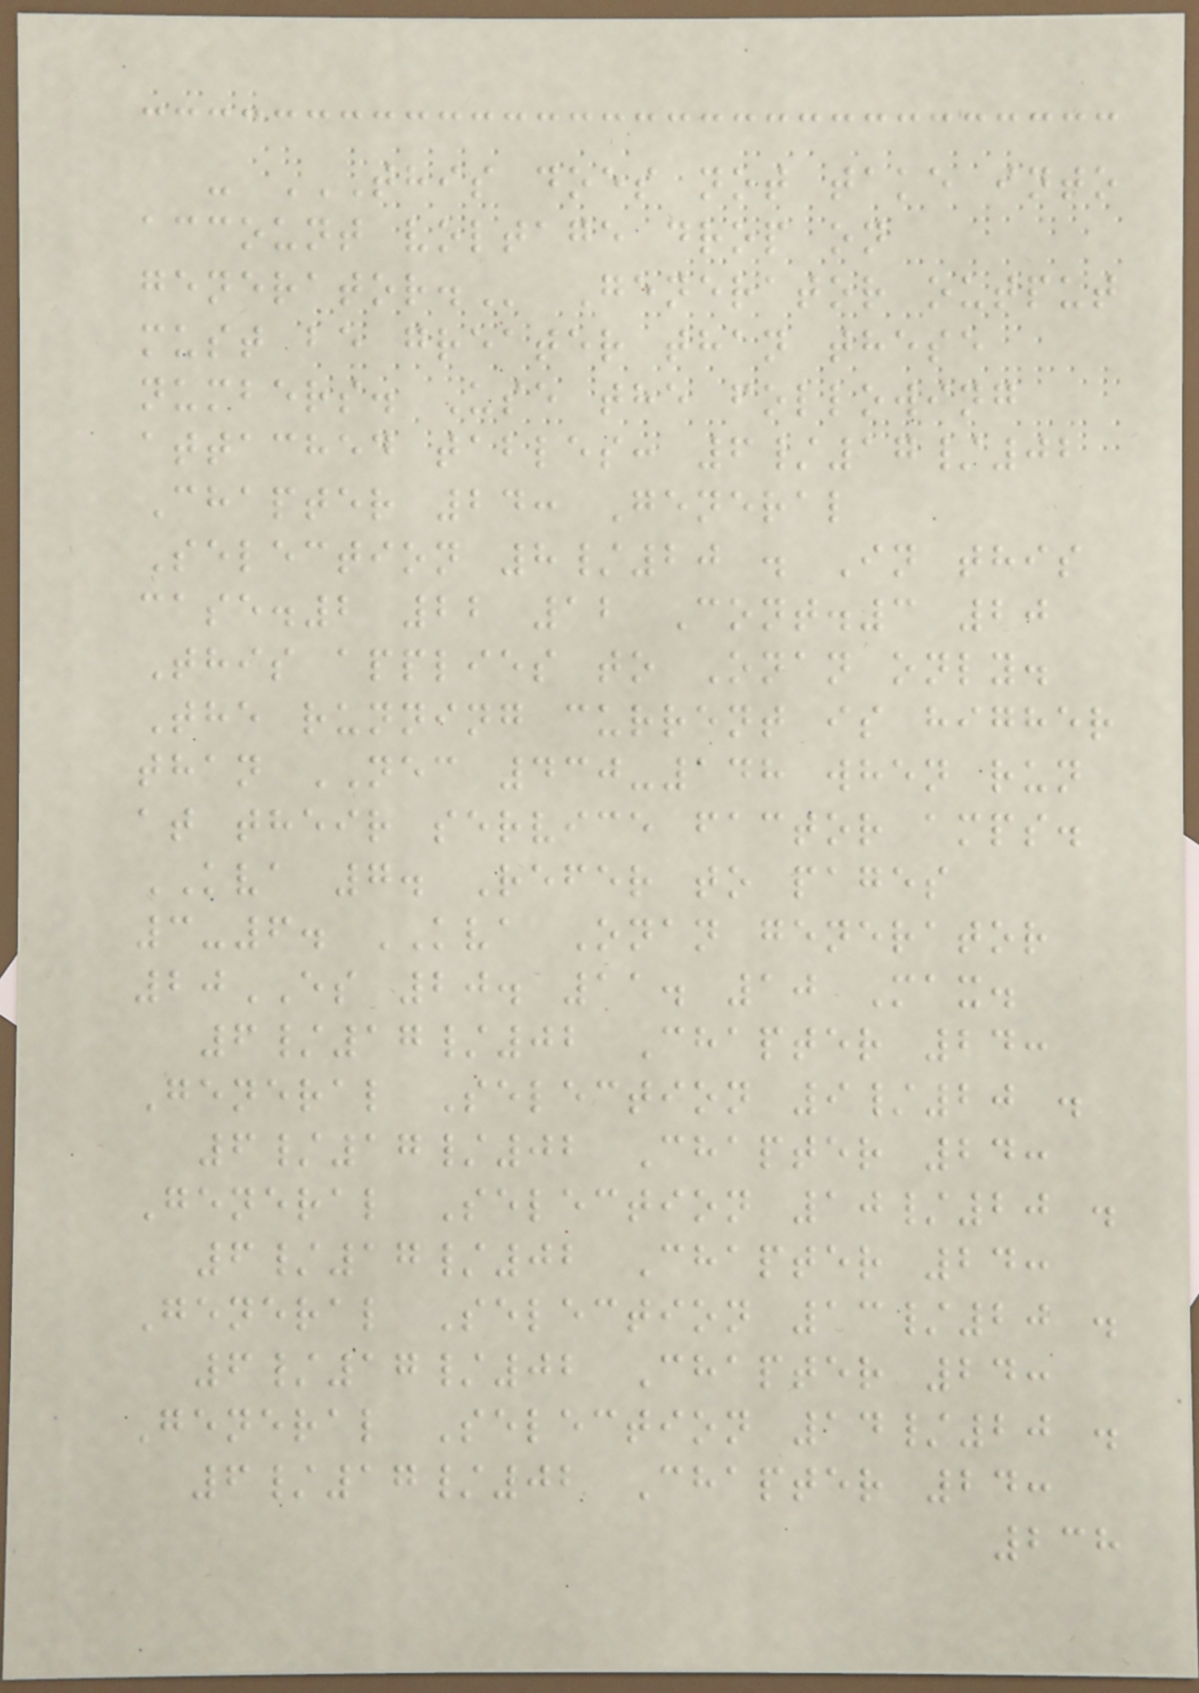- THIS DOES NOT TAKE INTO
ACCOUNT VOLTAGE DROP ON
GENERATOR. Generator output
must be greater than these
numbers. Use the following
attached tables: 6/17/02
Chapter 24: General
Selection 8/20 . In this
case.2 22 12 Cont.3 20
This applies to Onan only.
The running current is higher
than NEC 430-148 when run
at their service factor amps.
KVA 7. Refer to pages
3-6. KVA Onan generator
20ES 20. 11. 10 Max.
6/17/02 Chapter 24:
General Selection 9/20 .
6/17/02 Chapter 24:
General Selection 10/20 .
6/17/02 Chapter 24:
General Selection 13/20 .
6/17/02 Chapter 24:
General Selection 14/20 .
6/17/02 Chapter 24:
238
